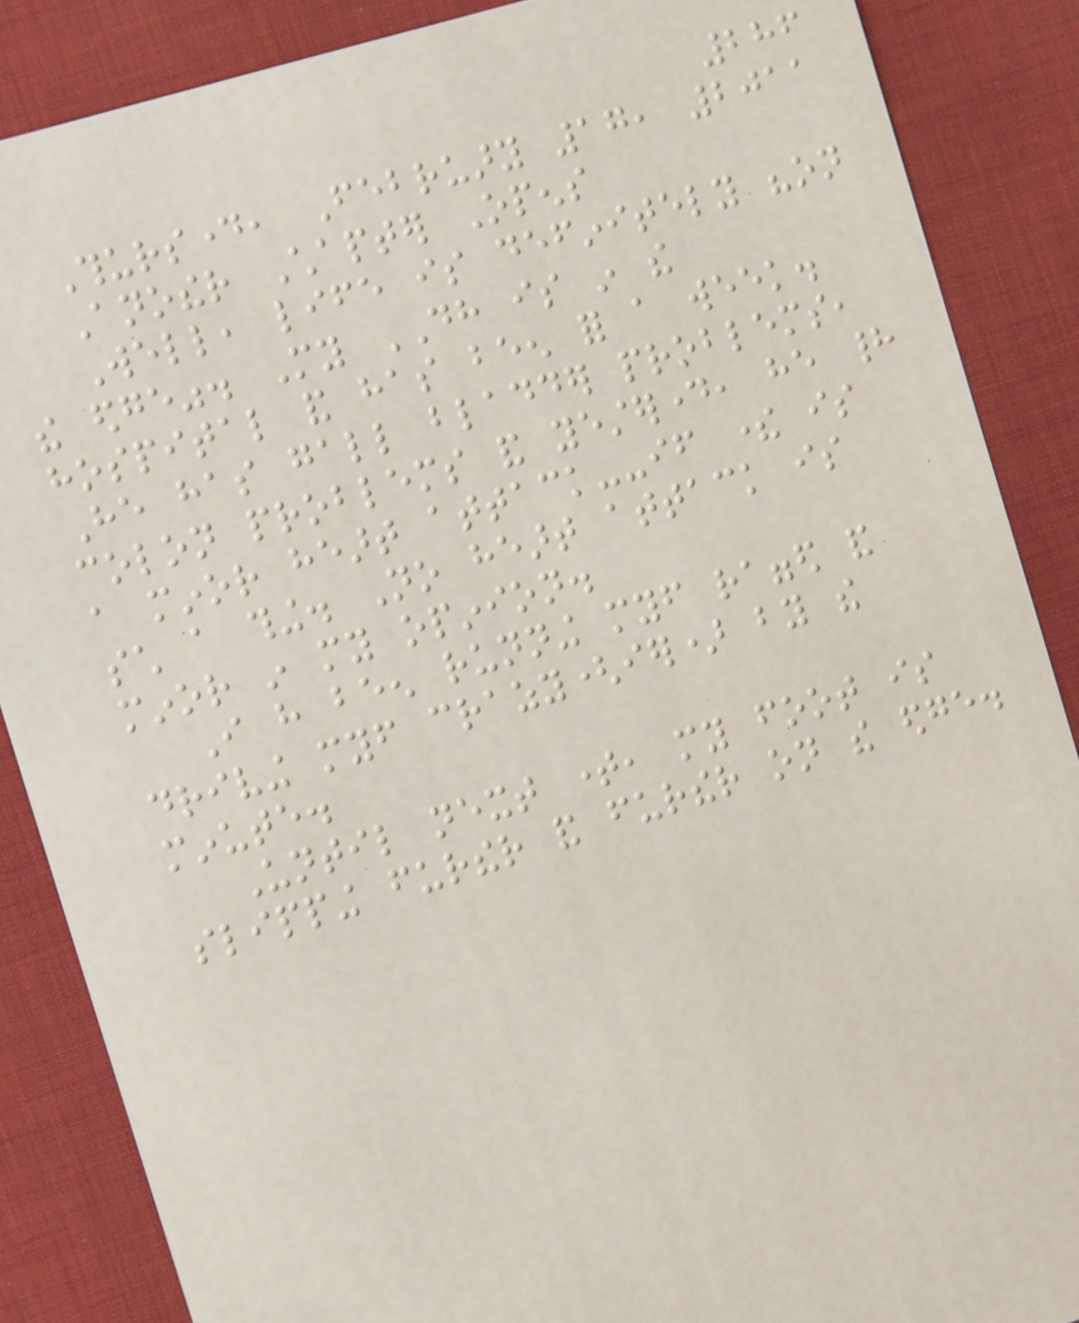286
Thursday, February 17, 2011
Another Chapter Opens
Well, life is definitely "on
the edge". My DH is in the
hospital and has been for a week.
He has gall bladder problems,
colon problems and yesterday, he had
a minor heart attack--if there is
such a thing. No heart attack is
minor in my opinion.
I have been running myself ragged and
driving myself crazy(ier) by the
minute.
Until next time, my foot is
slipping further and further on the edge.
